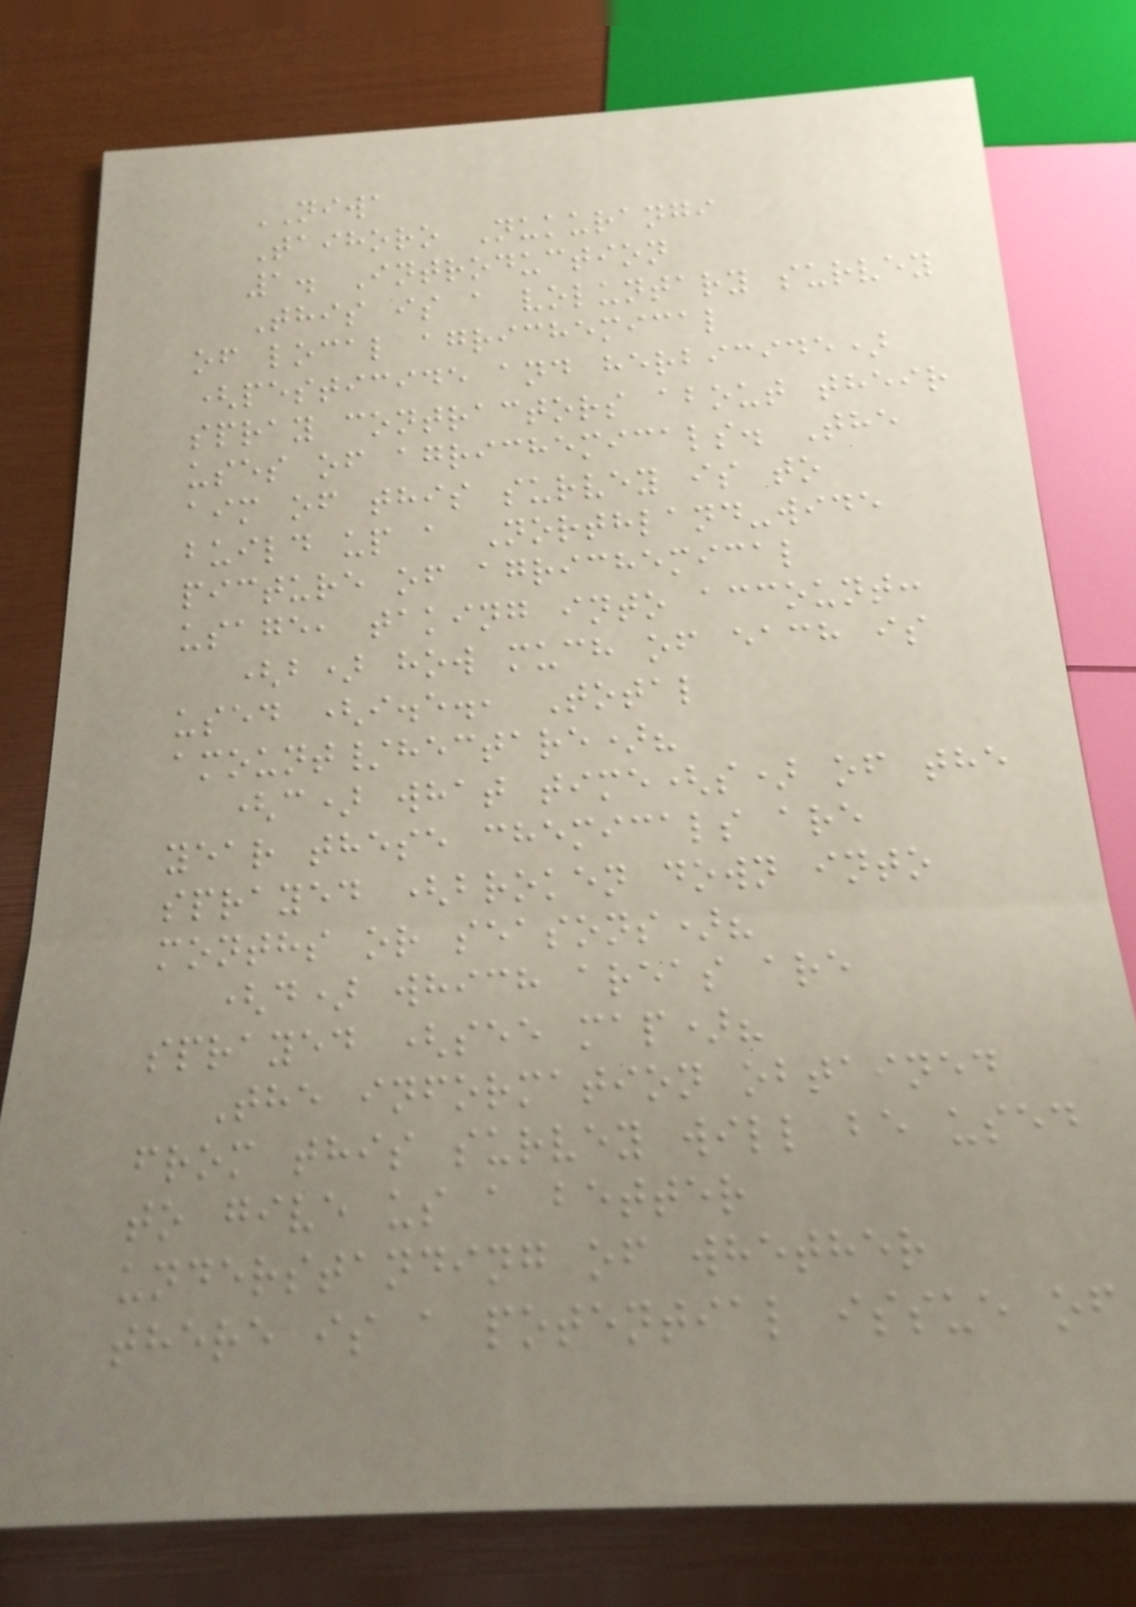NIWA
Taihoro Nukurangi
1. Introduction
This is a voluntary survey
of local agrichemical
(pesticide and herbicide)
spray contractors about their
uses of agrichemicals. The
aim of this survey is to
build up a Northland-wide
picture of agrichemical
usage, taking into account:
(b) how much of each is
used (i.e., Total
amount/hectare)?
(c) what time(s) of the
year these chemicals are
sprayed (broken down into
months or seasons)?
(d) which areas are
sprayed (see map)?
The information obtained
from this survey will be used
to give us a better
understanding of whether
there is a potential issue of
